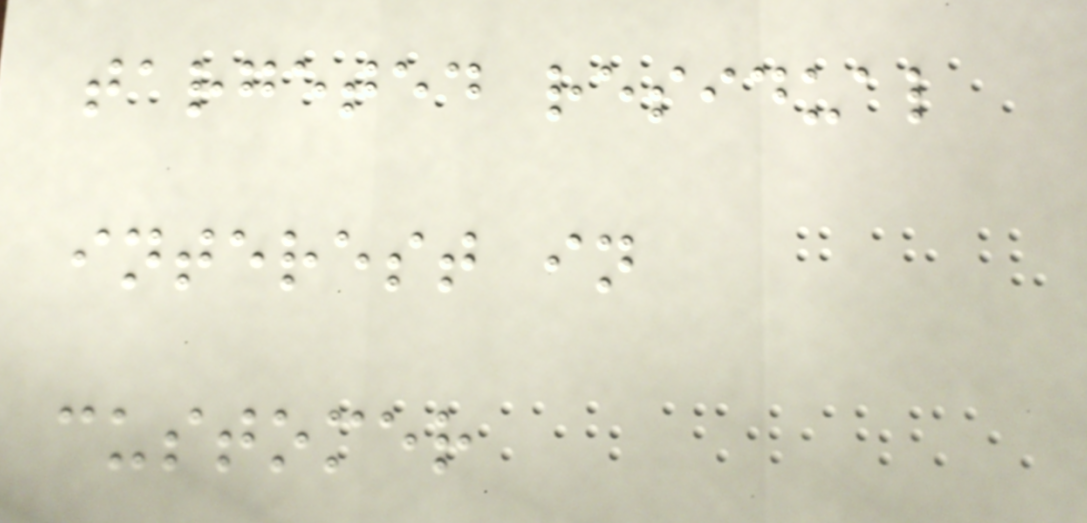targeted residual
interest in
customer
